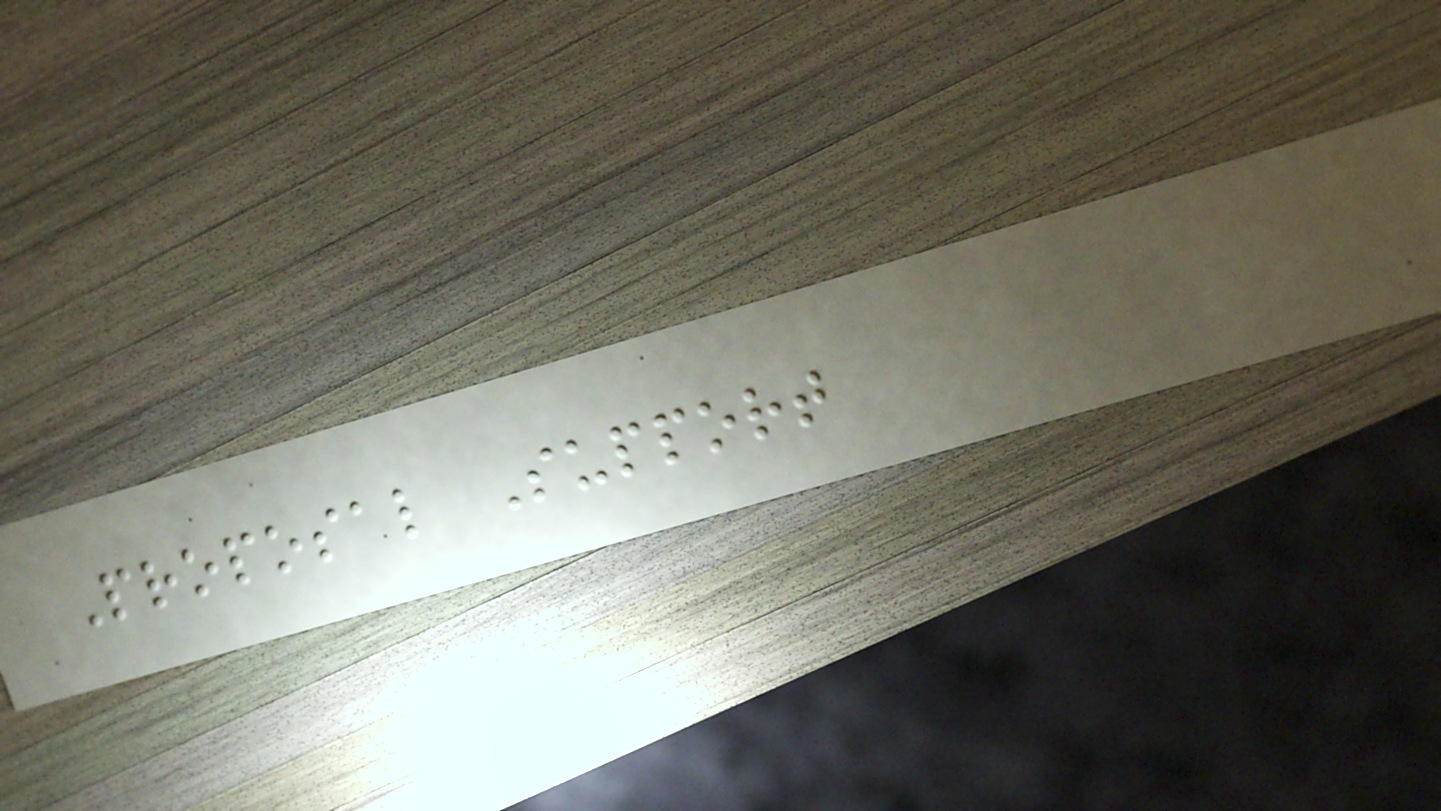Proposal Support
